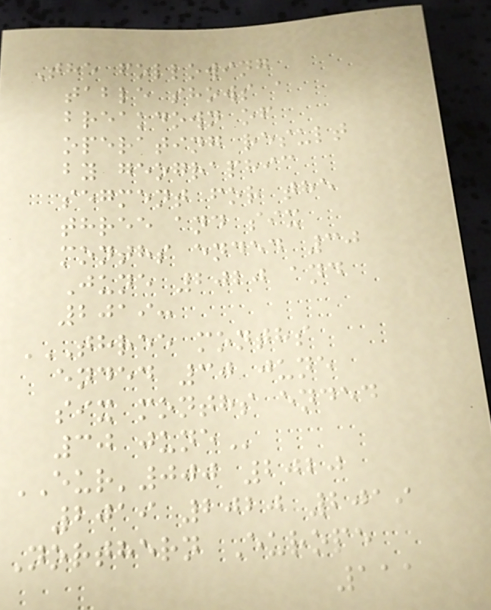The following
table shows a
breakdown of
operating result
by geographic
segment for the
three and six
months ended 30
June 2020 and
2019:
THREE MONTHS
ENDED 30 JUNE
SIX MONTHS ENDED
30 JUNE
EUR'000 2020
2019 2020 2019
Northern Europe
111
